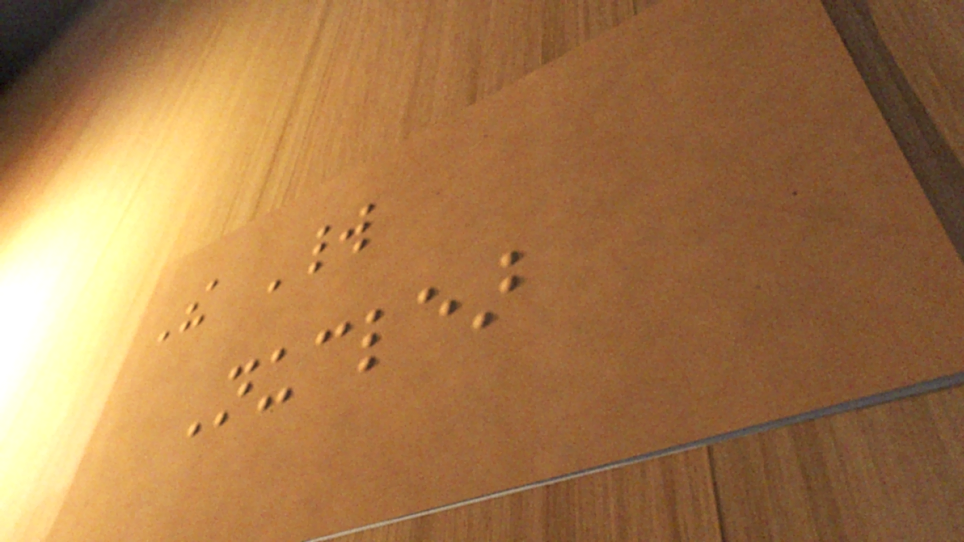The World
Nuclear
